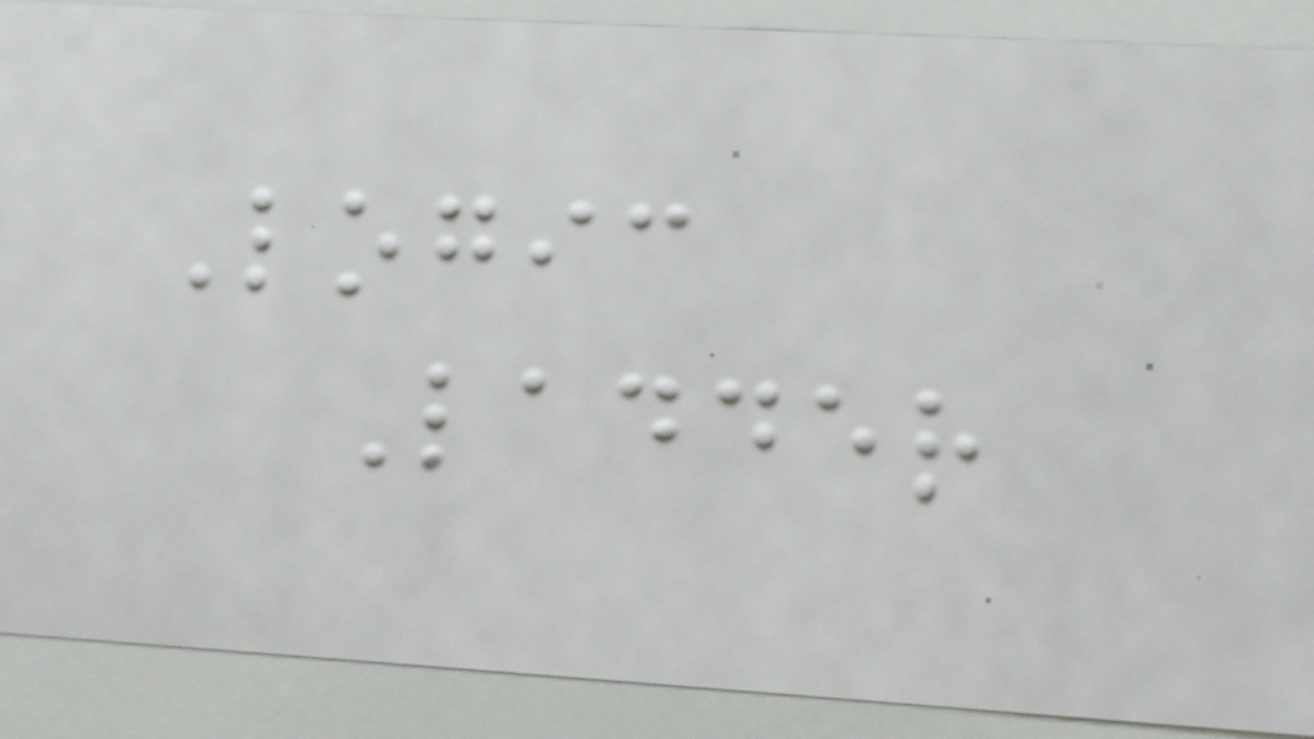Logic
Ladder
